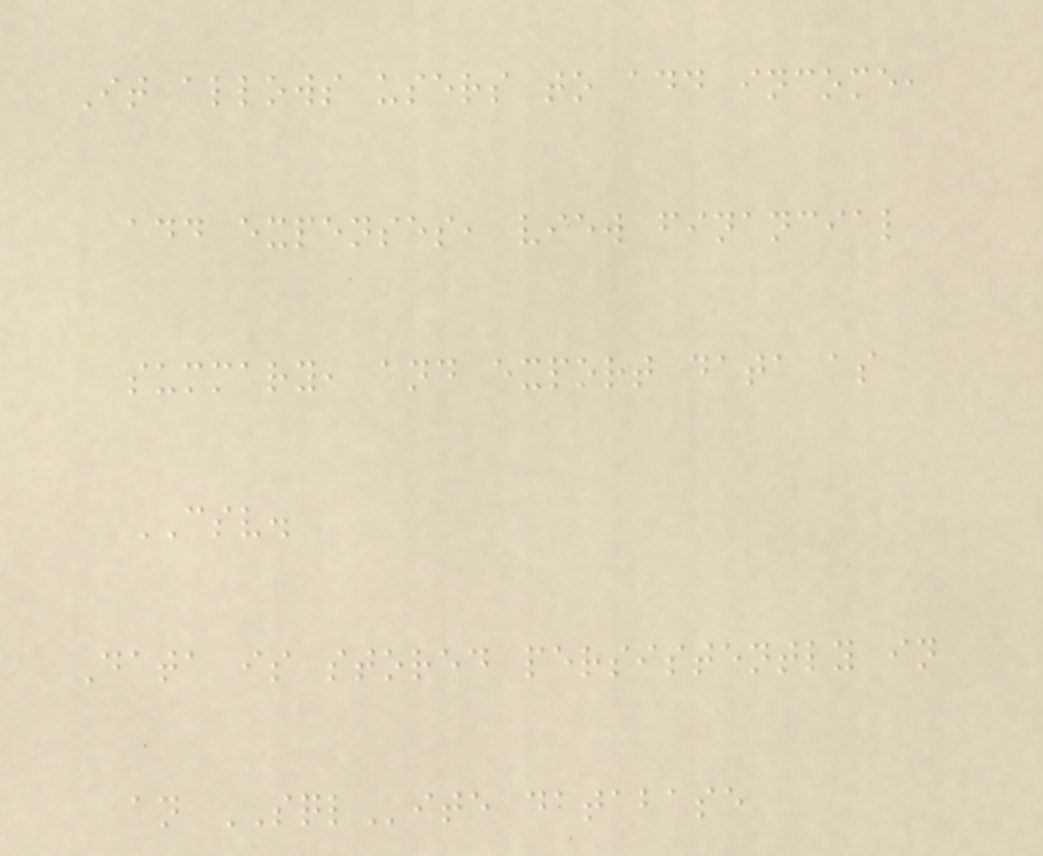It allows users to add income,
add expenses, view financial
summary, and export data as
CSV.
Data is stored persistently in
an SQLite database
